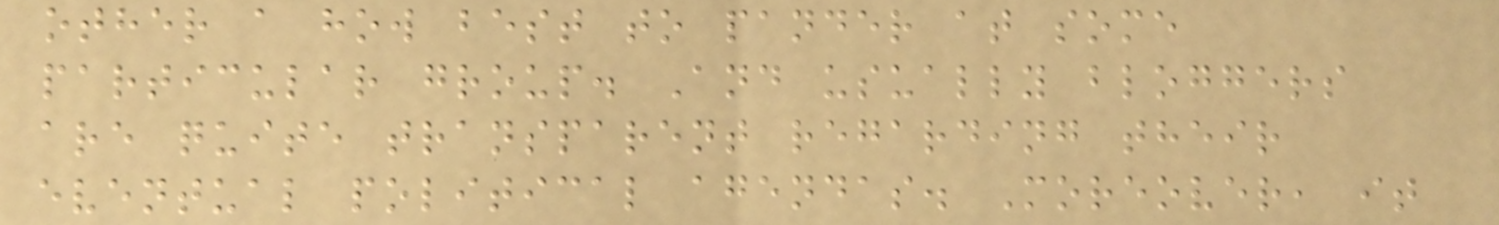other a how best to pander at some
particular group. And usually bloggers
are quite transparent regarding their
eventual political agendas. Moreover, it
